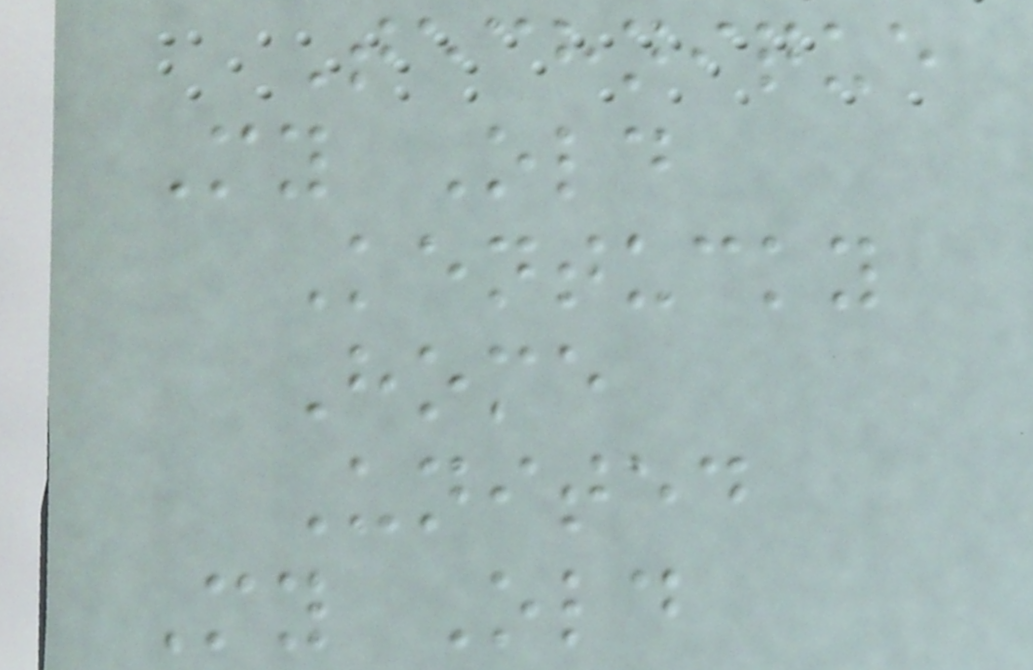Technique
My Old
Kentucky
Home
United
My Old
